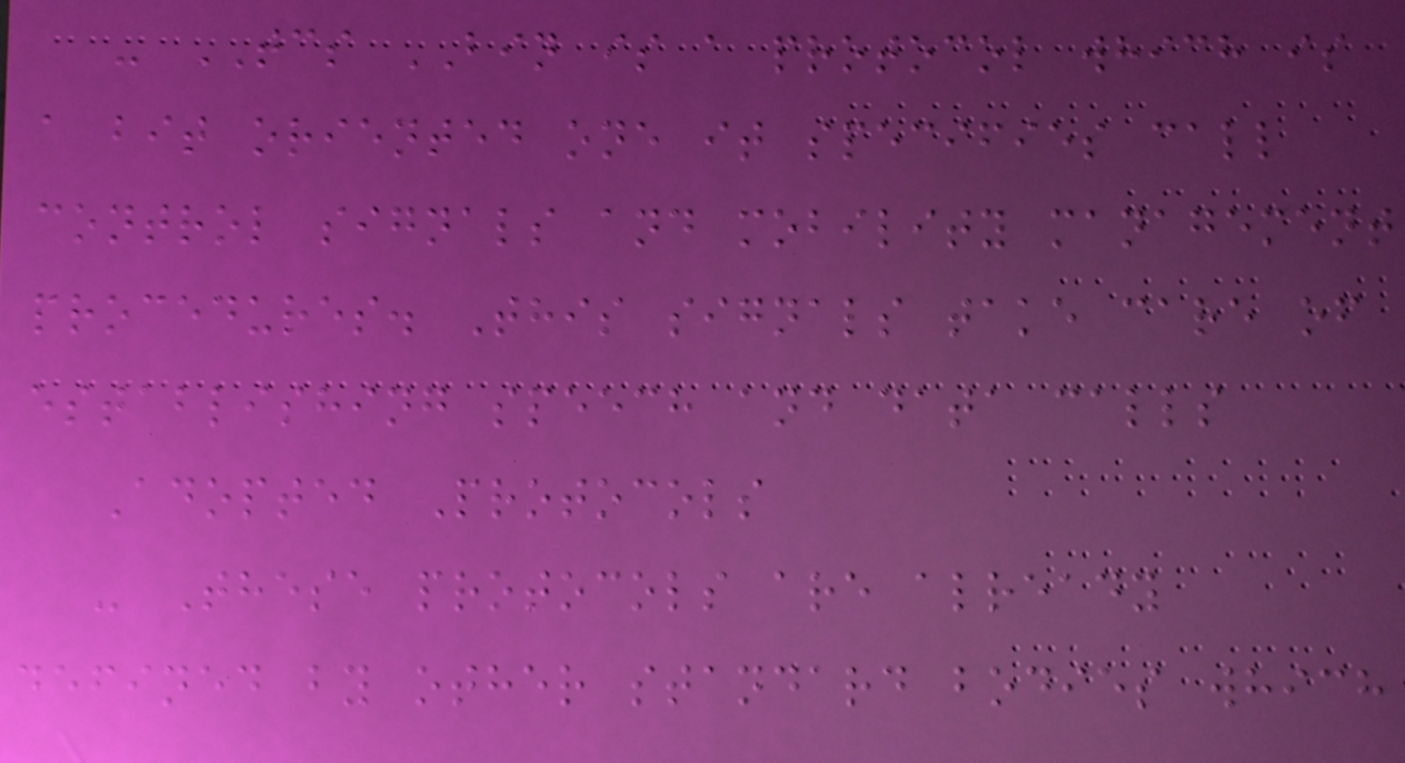- TCS BIN is a protocol which is
a bit oriented one it specifies call
control signals and mobility management
procedures. This signals take care of
establishing speech and data calls
Adopted Protocols
- These protocols are already
defined by other standard bodies which
